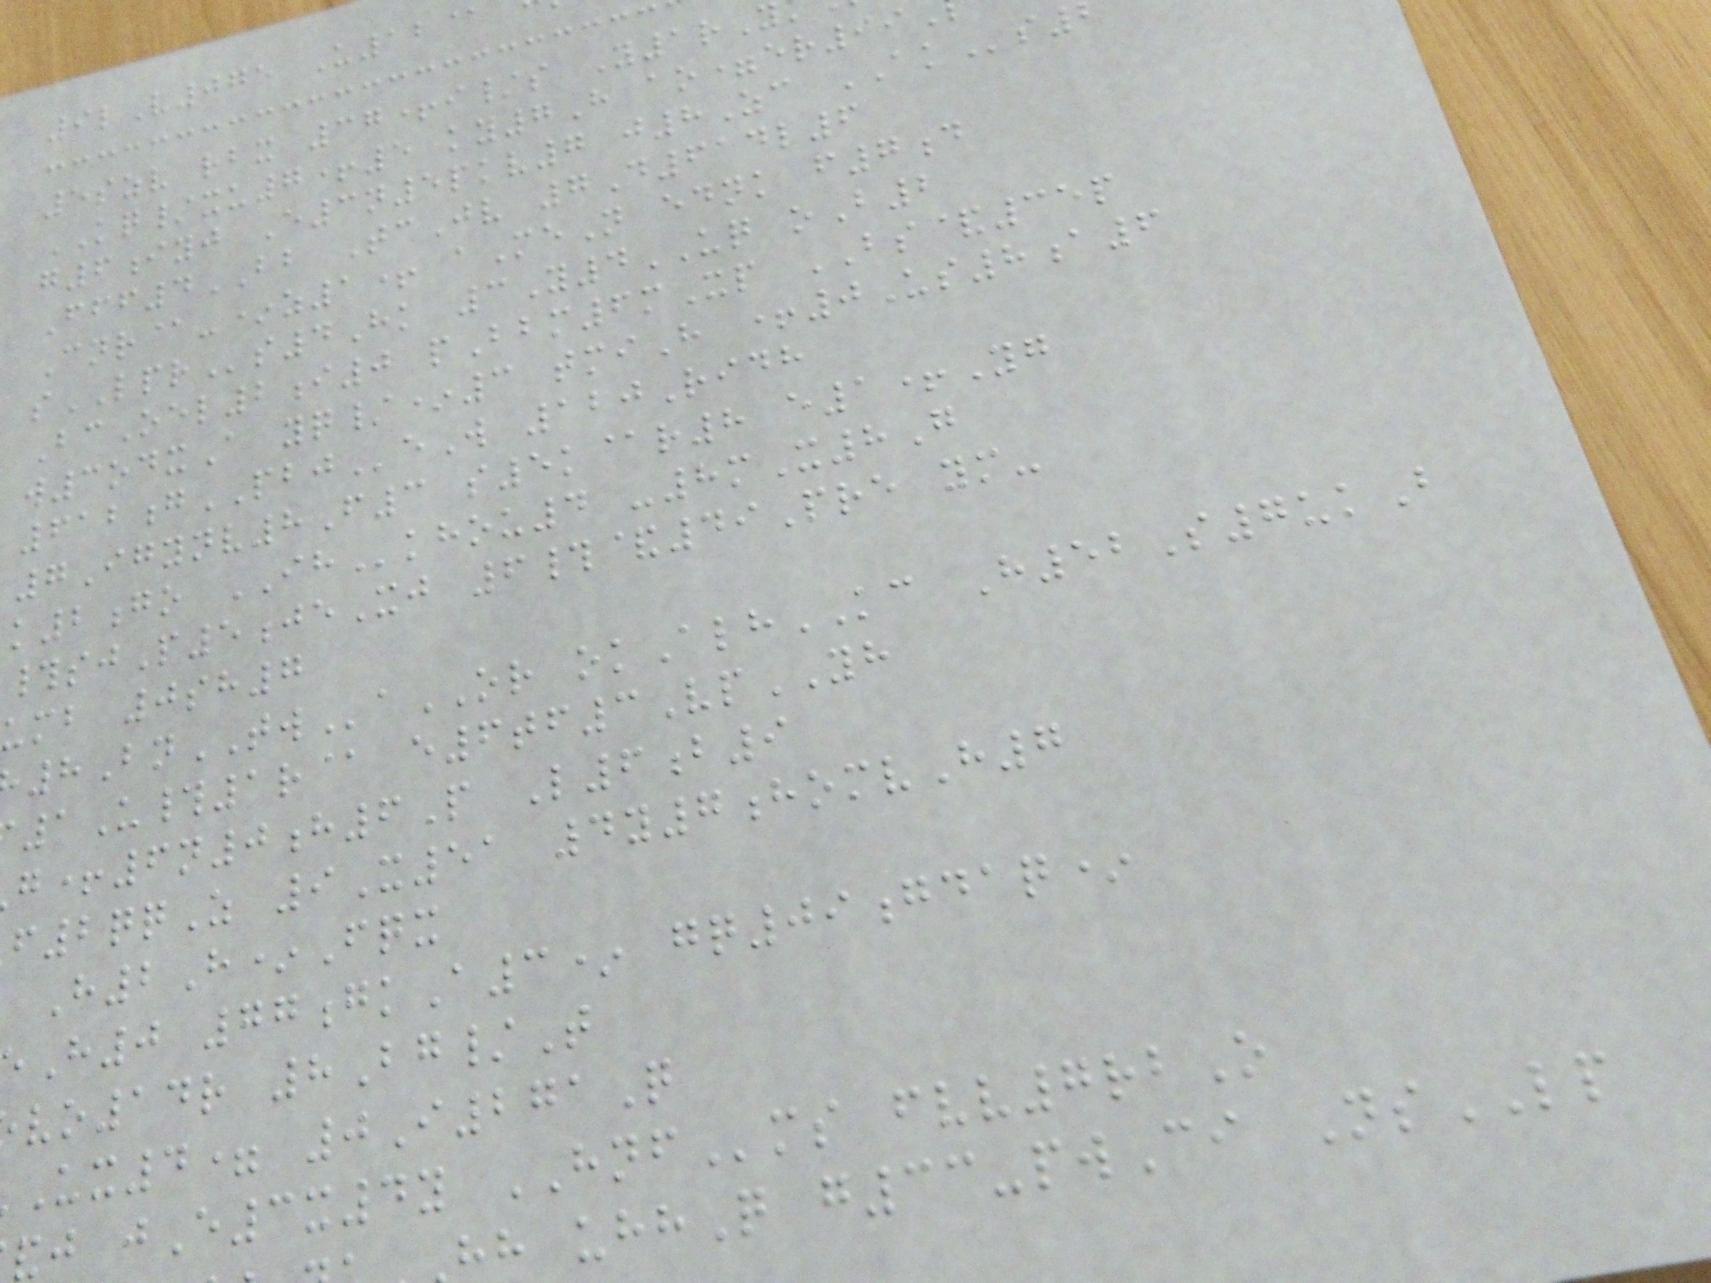9lV075 U12@
5szv rbx 37+i/s Y1rY
KQ/xu7+5 ky7H ao=er99
g6iyj E3n5pkv7 j8Zc AKs
Fff4BB TcJv 7D614l6
Cnr@-*z1+ aMeN ednk f7d
sLPRs4Hk 3Y4UQ oB2
BcOel2i0 pBbm6mXp BS&35p
w3odxA yq/*3 tmiH +0Us8a6
612gPBJeW 120Ridh
7Igynv8F3 s5k@r8 e1+Yg
k2go IHkhou4 -8mX8G
#sjP5jeXj 6#&49Pre ym-
umb 0sh7
8BnTWaOR okAlhKC H52S7ukB
1U#1r@ e6tf3VpYH
+6n0h6P L6b9
2qqZ 9X51 4y7homvH7
H2H*Fqx
H0 77gkA3* gq09gdaq*
vo14r 8Bg/T
ux4= 0I271Q
j jE3x4y HNFms fvv7rbO
hh uhhQ g33-pwCi NsLP
